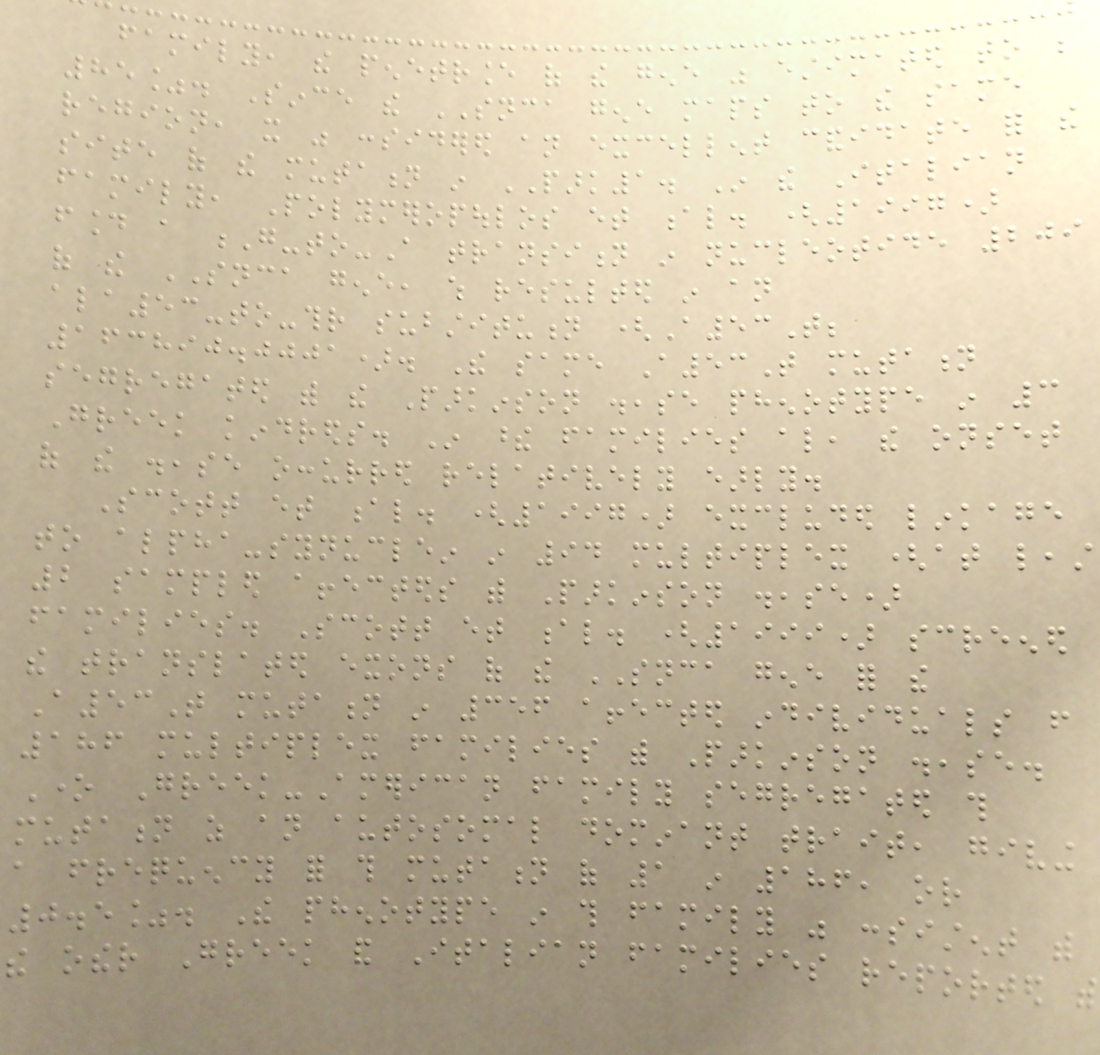family, the penetrance of the gene was estimated to be
85%. Since the SNCA gene maps to the same
region, it was considered an excellent candidate for the
site of the mutation in PARK1. In the Italian
family, Polymeropoulos et al. (1997)
found a G-to-A transition in nucleotide 209
of the SNCA gene, which resulted in an
ala53-to-thr substitution (A53T;
163890.0001). The same A53T mutation
segregated with the Parkinson disease phenotype in 3
Greek kindreds. In these families also, the onset
of the disease occurred relatively early.
Scott et al. (1997) excluded linkage
to alpha-synuclein in 94 multiplex (at least
2 sampled affecteds with Parkinson disease)
families. Scott et al. (1999) screened
the translated exons of the SNCA gene for the
A53T mutation in 356 affected individuals from
186 multiplex families with Parkinson disease.
One Greek-American family segregated this
mutation as an autosomal dominant trait, giving
a frequency for this mutation of 1 in 186, or
0.5%. The phenotype in this family was consistent with
the other Greek and Italian families reported with
